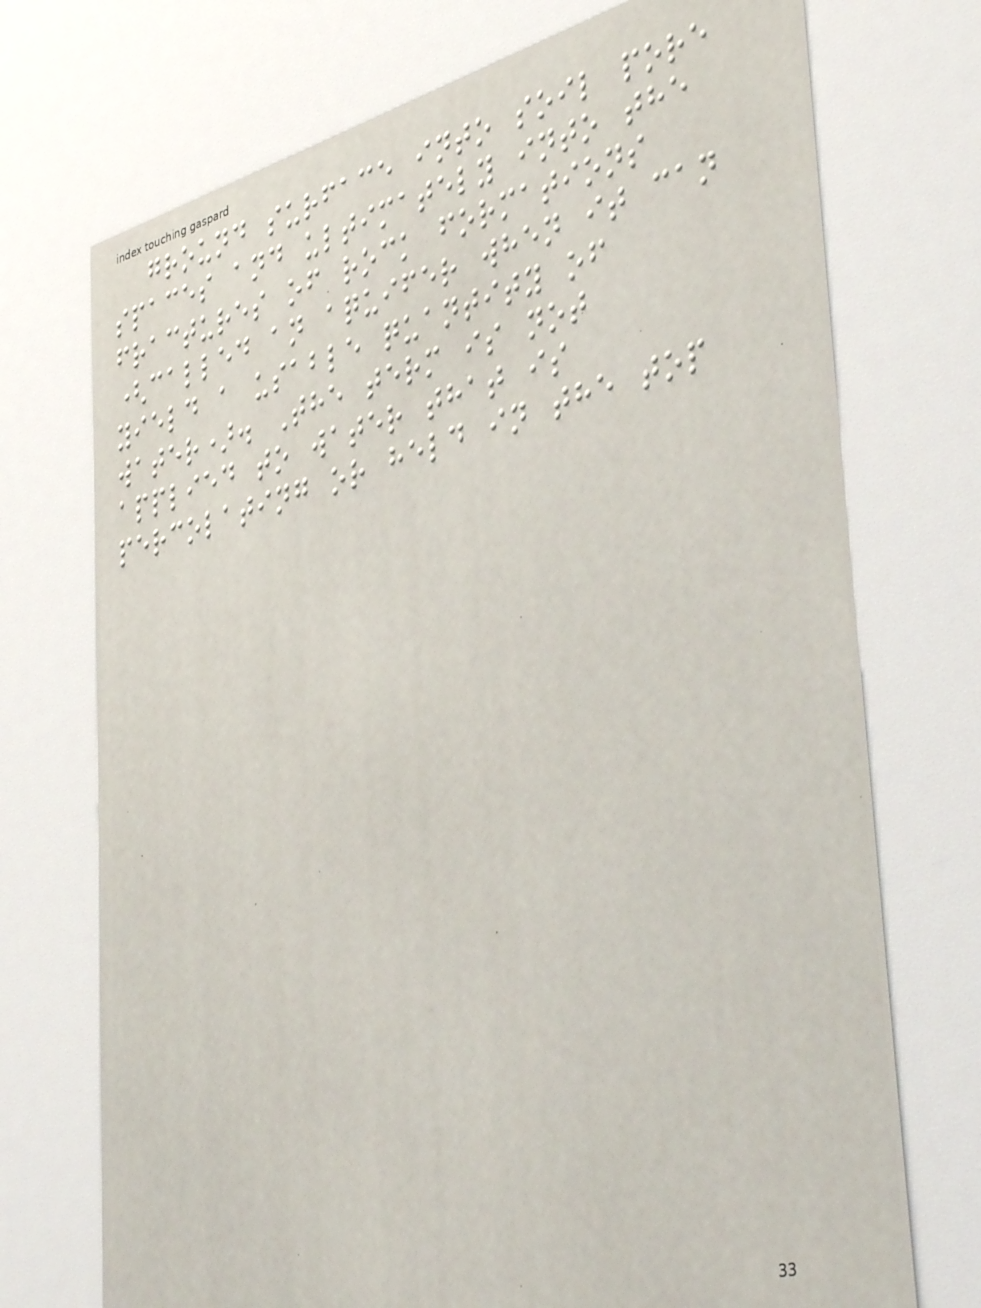ground surface into soil pore
spaces and ultimately into the
fractures of rock formations
(called an aquifer when it can
yield a usable quantity of
water). The term is not
applied to water that is
percolating or held in the top
